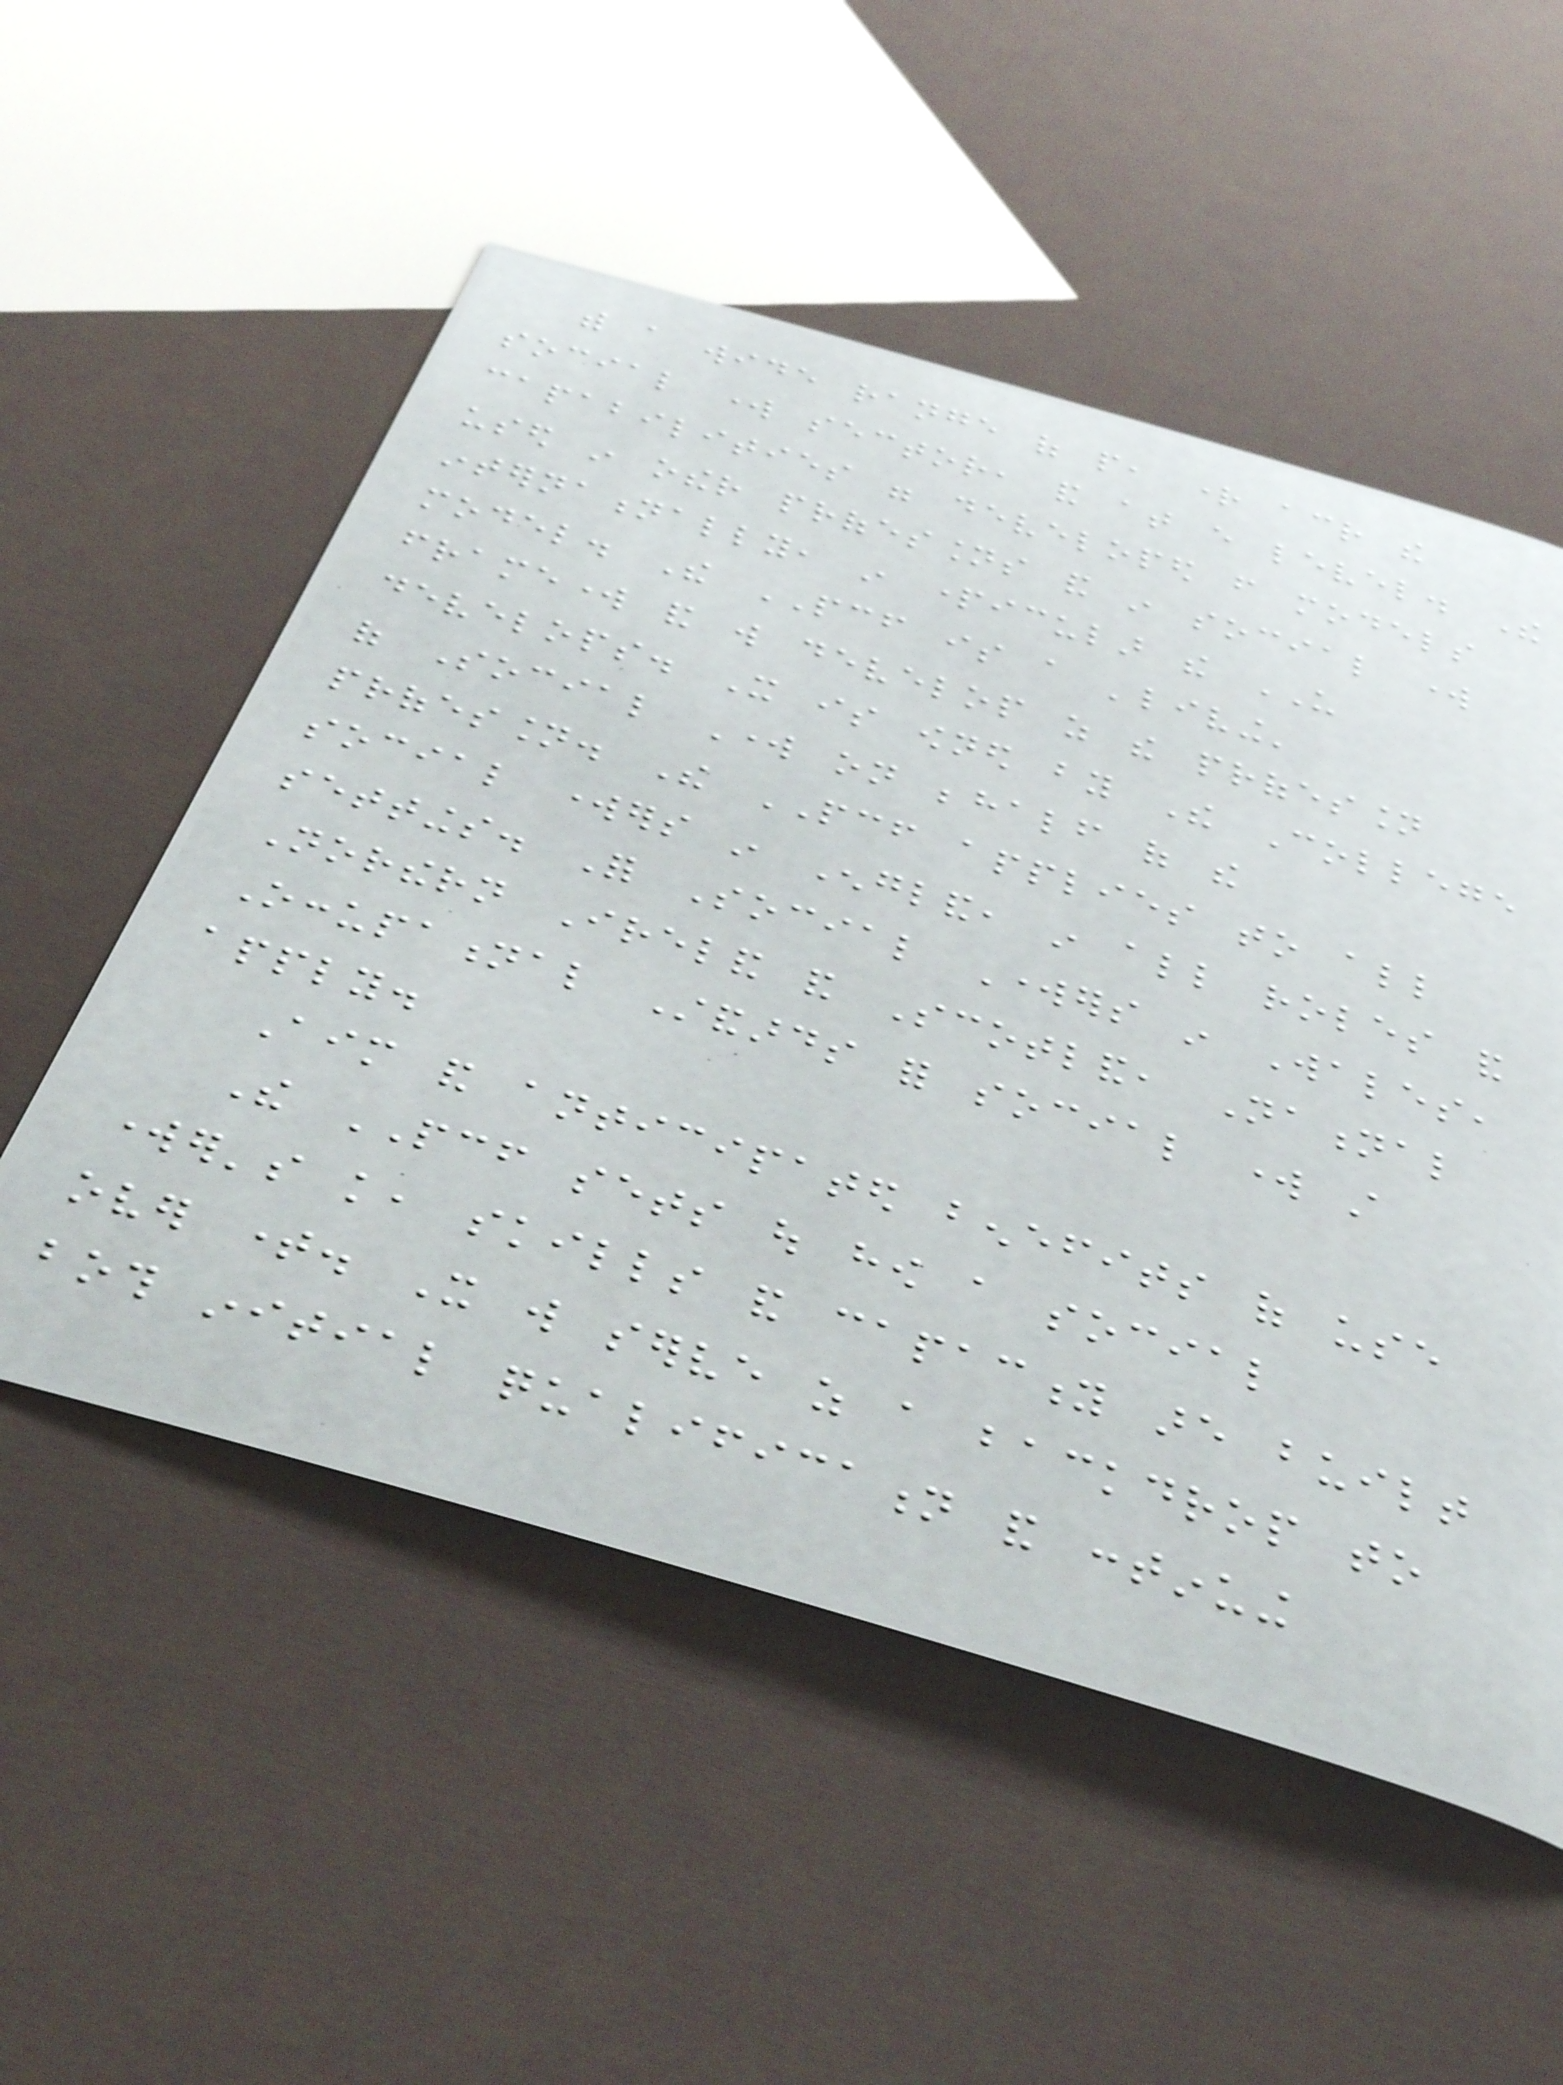with a wide range of people, right across the
social work sector, and at every level. The
capabilities were developed from models
used in other professions and in social work
internationally, in particular the US
model. The PCF is a 'living'
framework and will develop as the profession
develops. It is owned by The College
of Social Work on behalf of the
profession. The PCF applies to all
social workers in England, in all roles and
settings. For Social Workers in Wales,
Northern Ireland and Scotland, National
Occupational Standards for social work still
apply.
Aim and anticipated benefits of use
The PCF sets out how a social
worker's knowledge, skills and capacity are built
over time. It will serve as a backdrop to
both initial qualification and continuing
